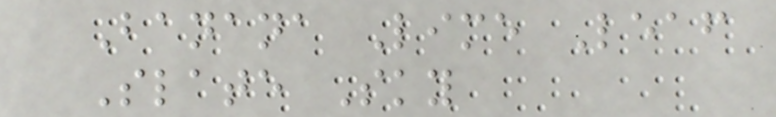Banana Lime Leaf
Slate Sky
